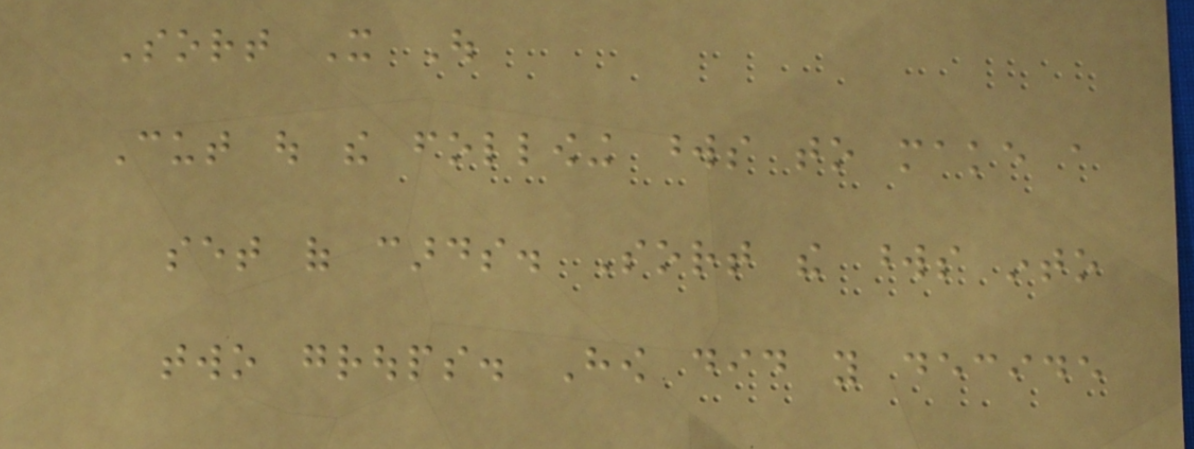Sort It Out
Cut out the following words to make a
set of cards. Sort the words into
two groups. How did you decide
